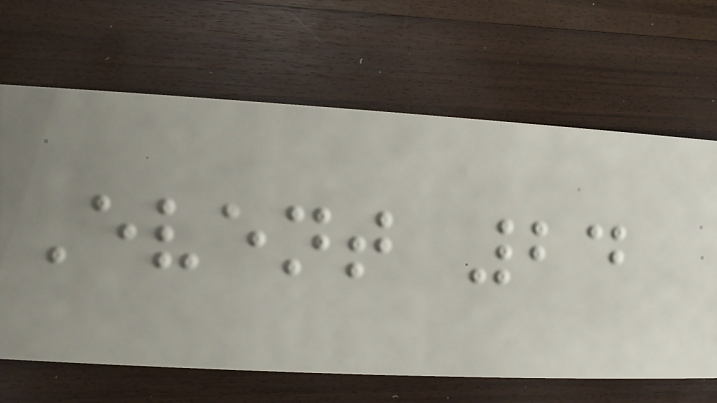Event 24
